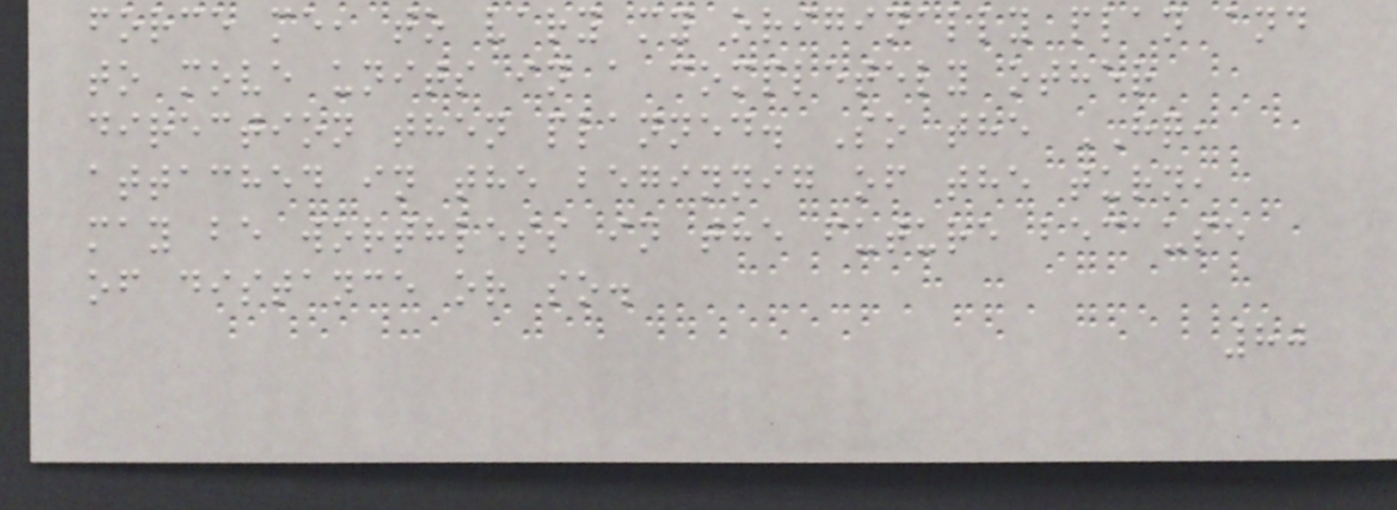force me, to vary my originally plan and
to move units in a completely other
direction then planned. So the HQ,
attached in the beginnig of the turn,
may be worthless in the future because
of distance or so.
80
